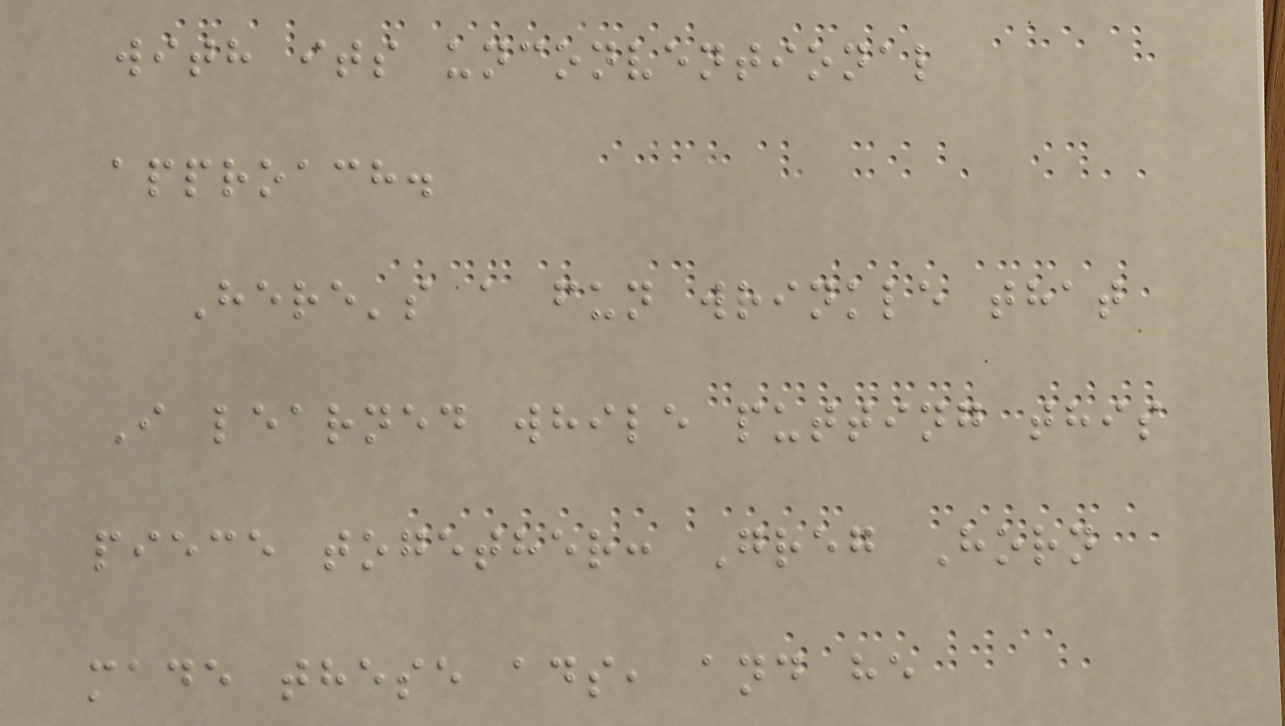with its unconventional
approach.
Here's a fun wrinkle that
I learned while putting this
piece together: Greg Horn
made these ads, and he
